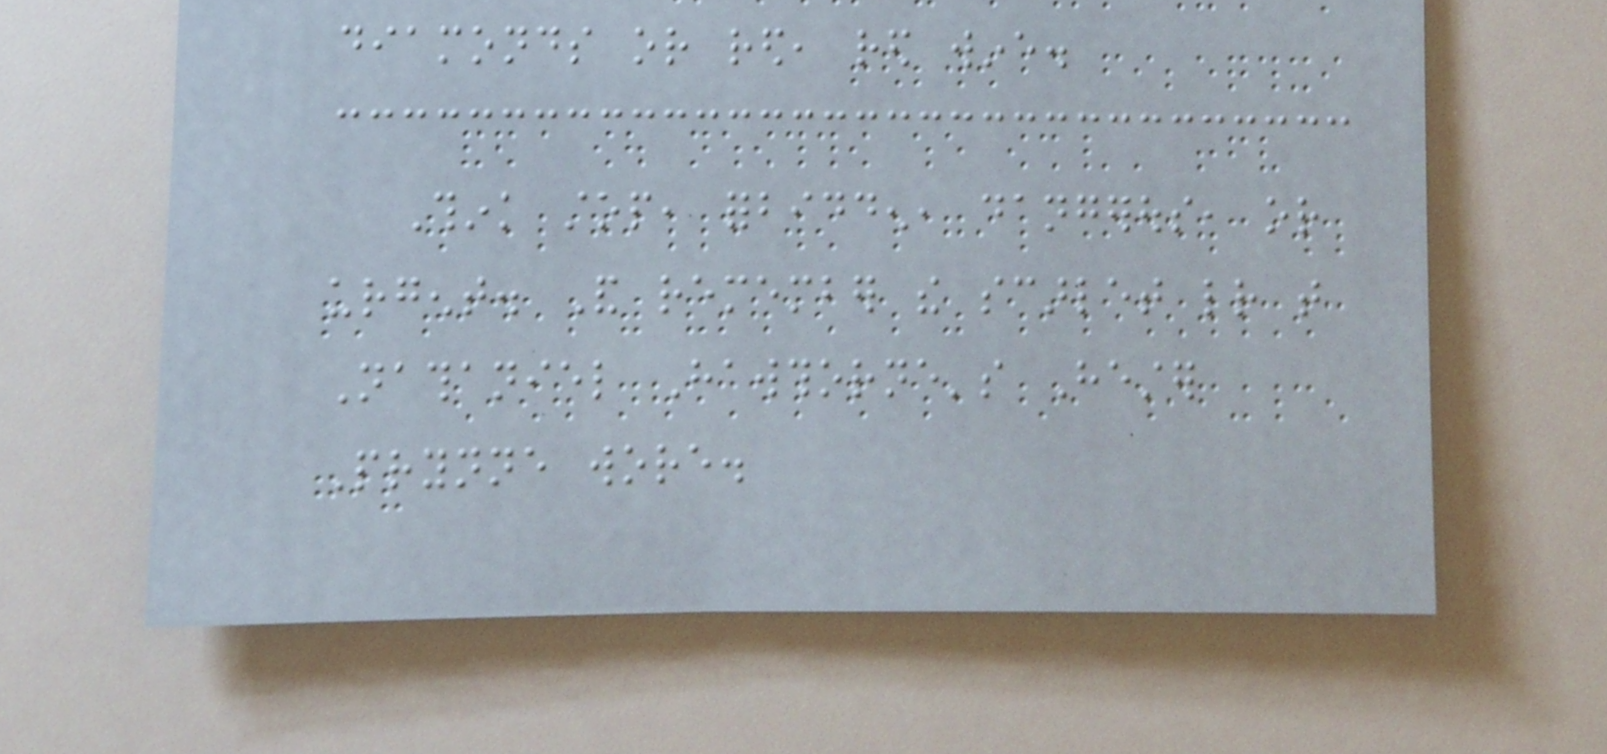diamonds or red, red wine.
Think stop, forbidden, dangerous, or
urgent. And remember the scarlet letter that
Nathaniel Hawthorne's Hester
Prynne wore.
